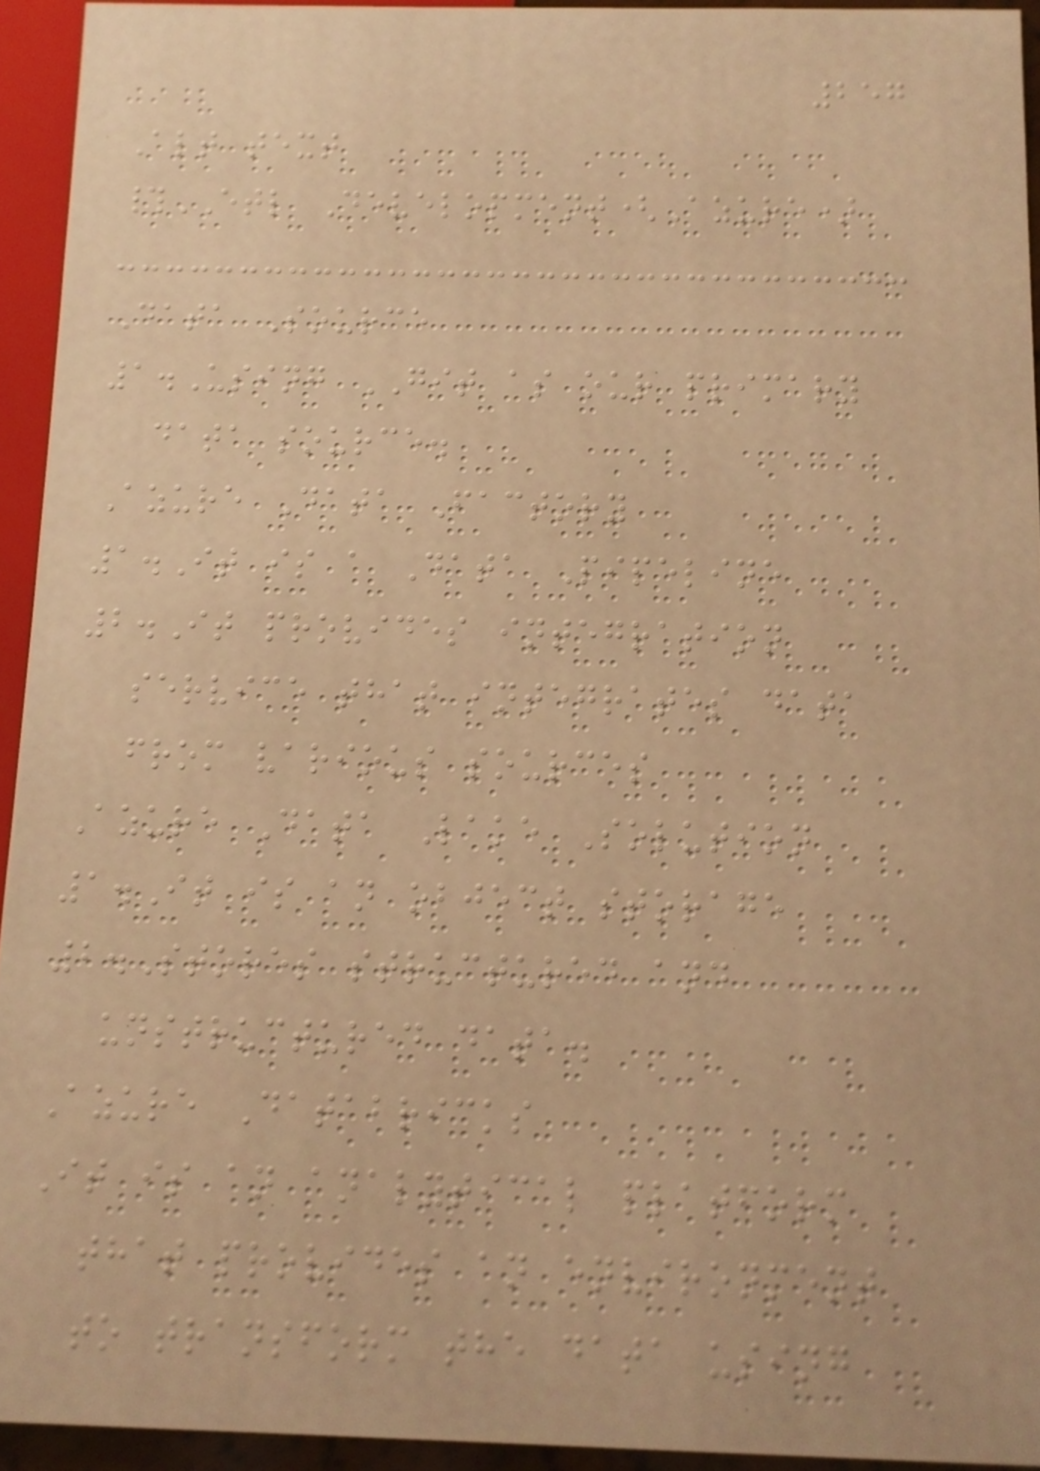257
Alt text
#ETL Development(Azure)
Data Source
1.Using GIT as our primary
data source.
Azure Data Factory
1.It is a Data Pipeline
2.It provides integration
service that integrates data
from various sources
Azure Data Lake Solution
1.It is an object storage
2.Stores structured and
unstructured data.
Azure Databricks
It is an analytical platform
that provides an environment
to transform the data using
